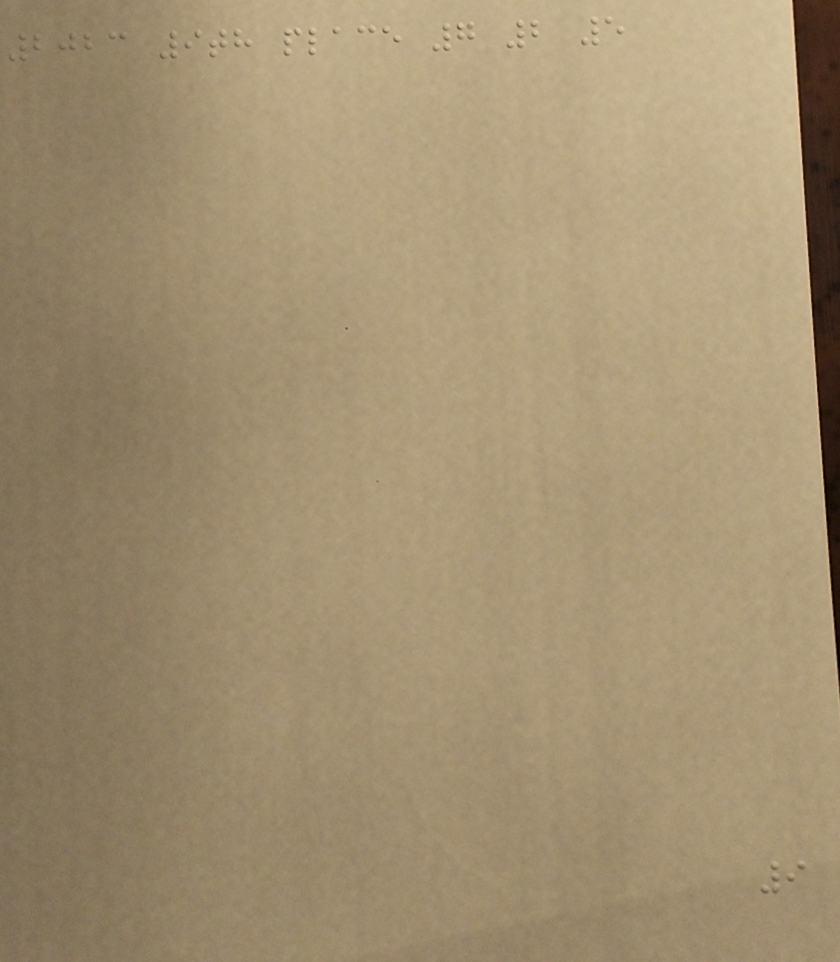2023 9th place 7 2 5
9
